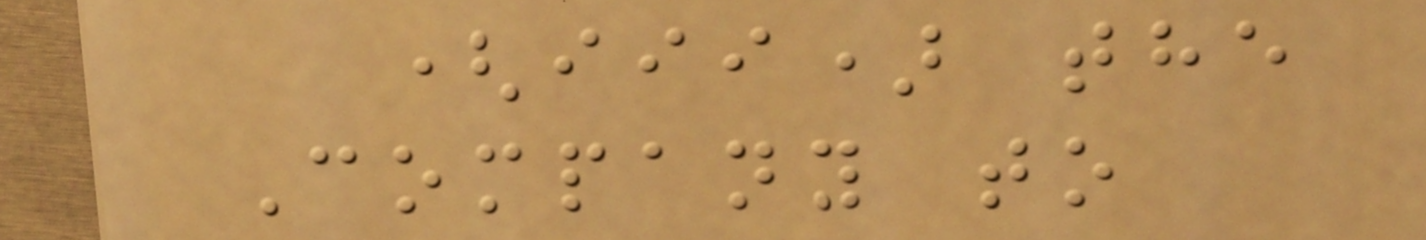(iii) the
Company to
